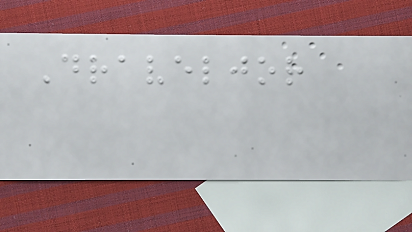Draveljor
